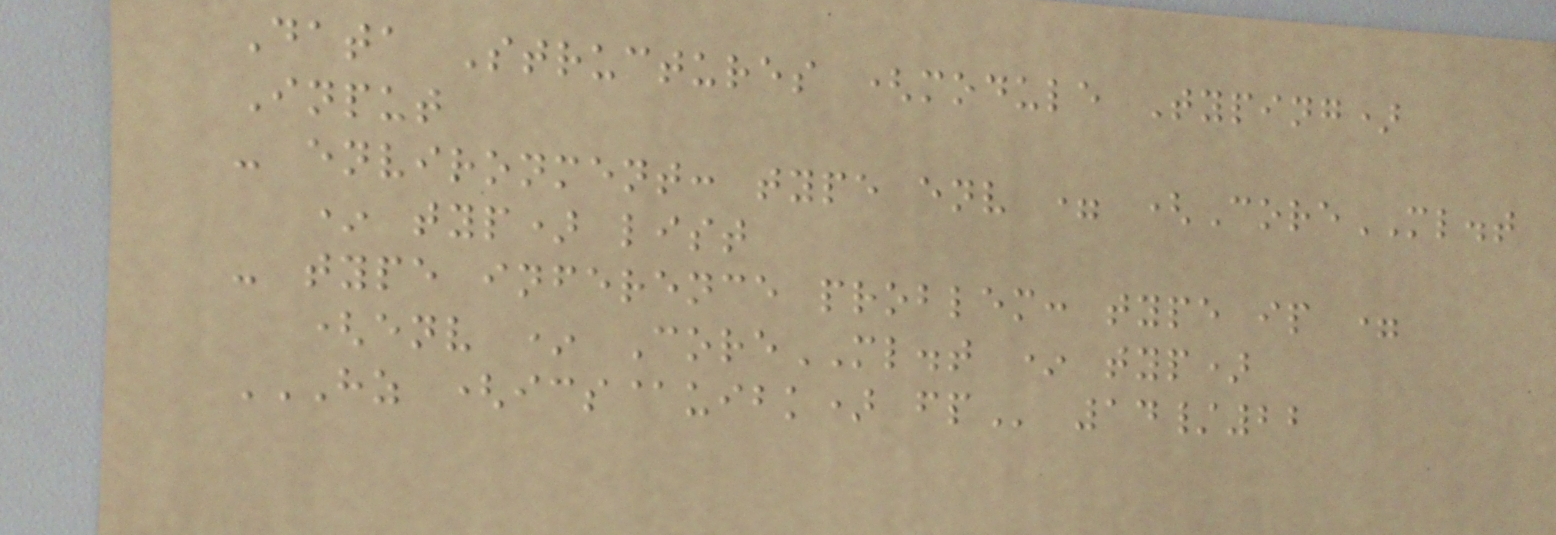Data Structures (module Typing)
Input
- environment: type env = (CoreML.t
* typ) list
- type inference problem: type ip =
(env * CoreML.t * typ)
HZ (ICS@UIBK) FP 14/22
